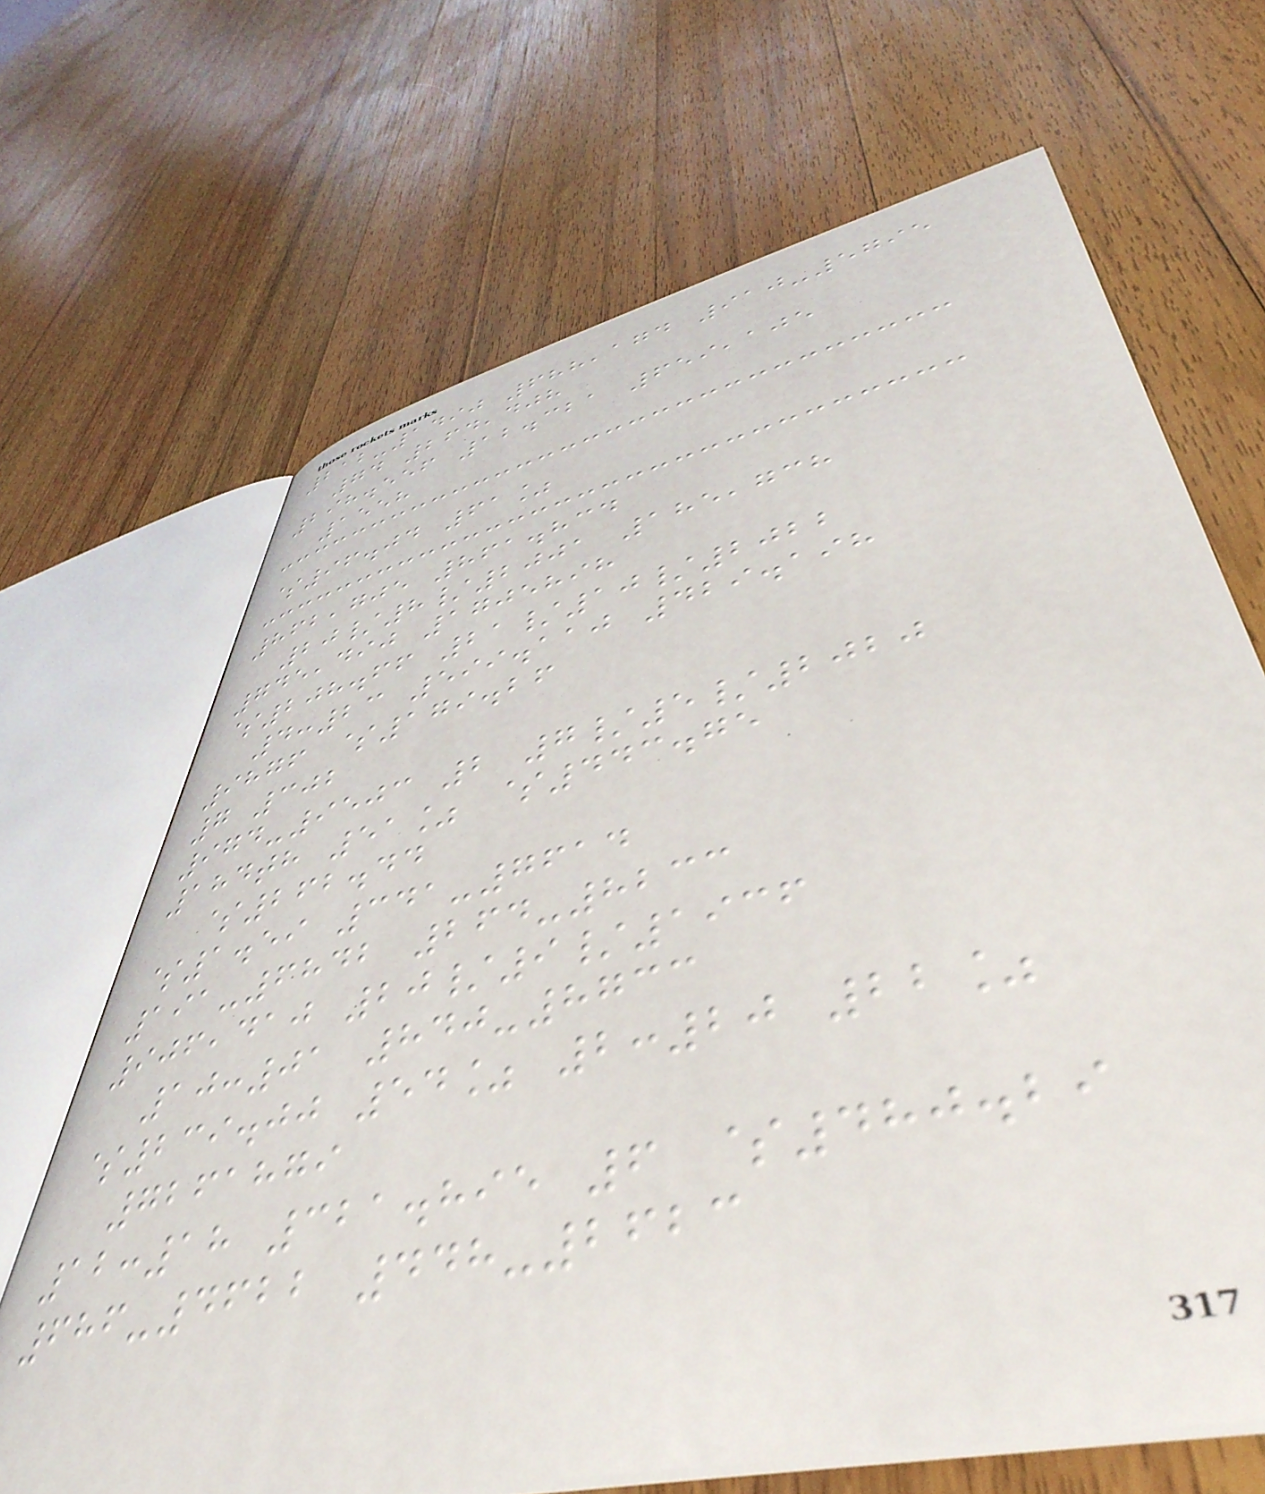212-1490 688,174 910-5795
74 264,408
298.556 12.321 659,105
1558
$96.04 61%
862,705 861.834
20/8/2001 185,738
745,490 1705898
$208.66 21/10/2022
4:23 599.110 429.198
9876 $179.26
7 302
974-9503 2 7/5/2020
184th 51% $443.75
$262.44
$1.59 341-7614
191-6842 264-8233
906,410 20/9/1936
10:01 840-8733
$239.00 54% 2:20 22%
7261879
12:18 321.895 6 $480.29
686-4622 448-2623
